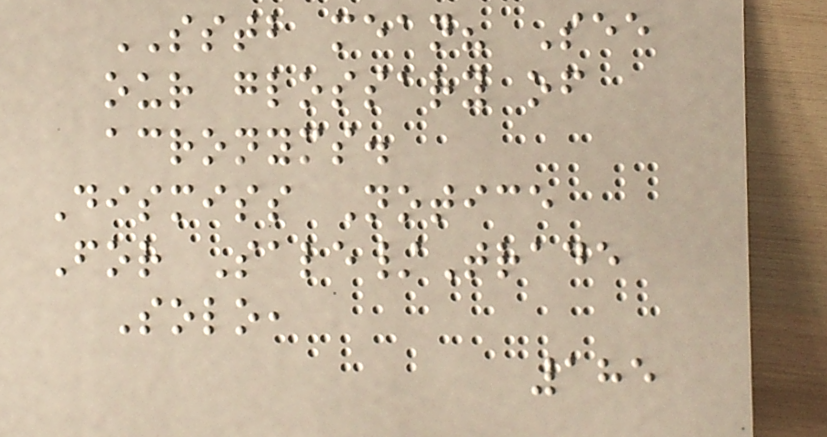SSTB mean? See
our glossary of
acronyms.
Dismiss Notice
For Sale/Trade
Solo,
185
